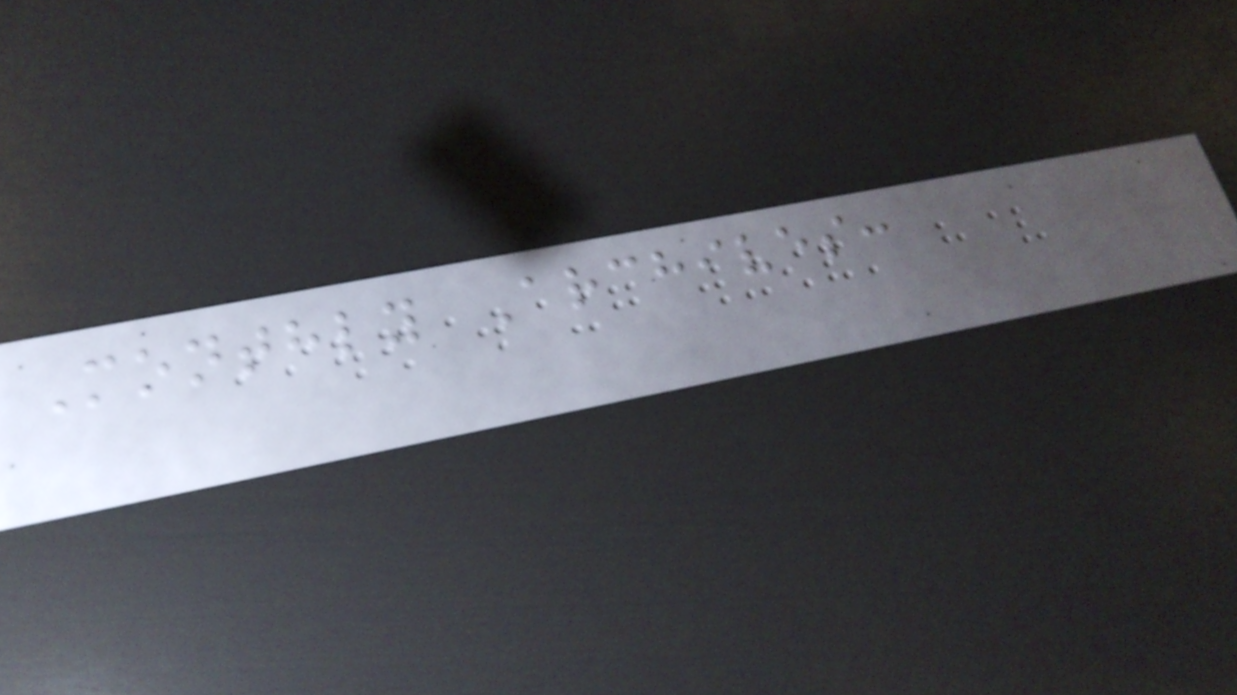Monthly Archives:
